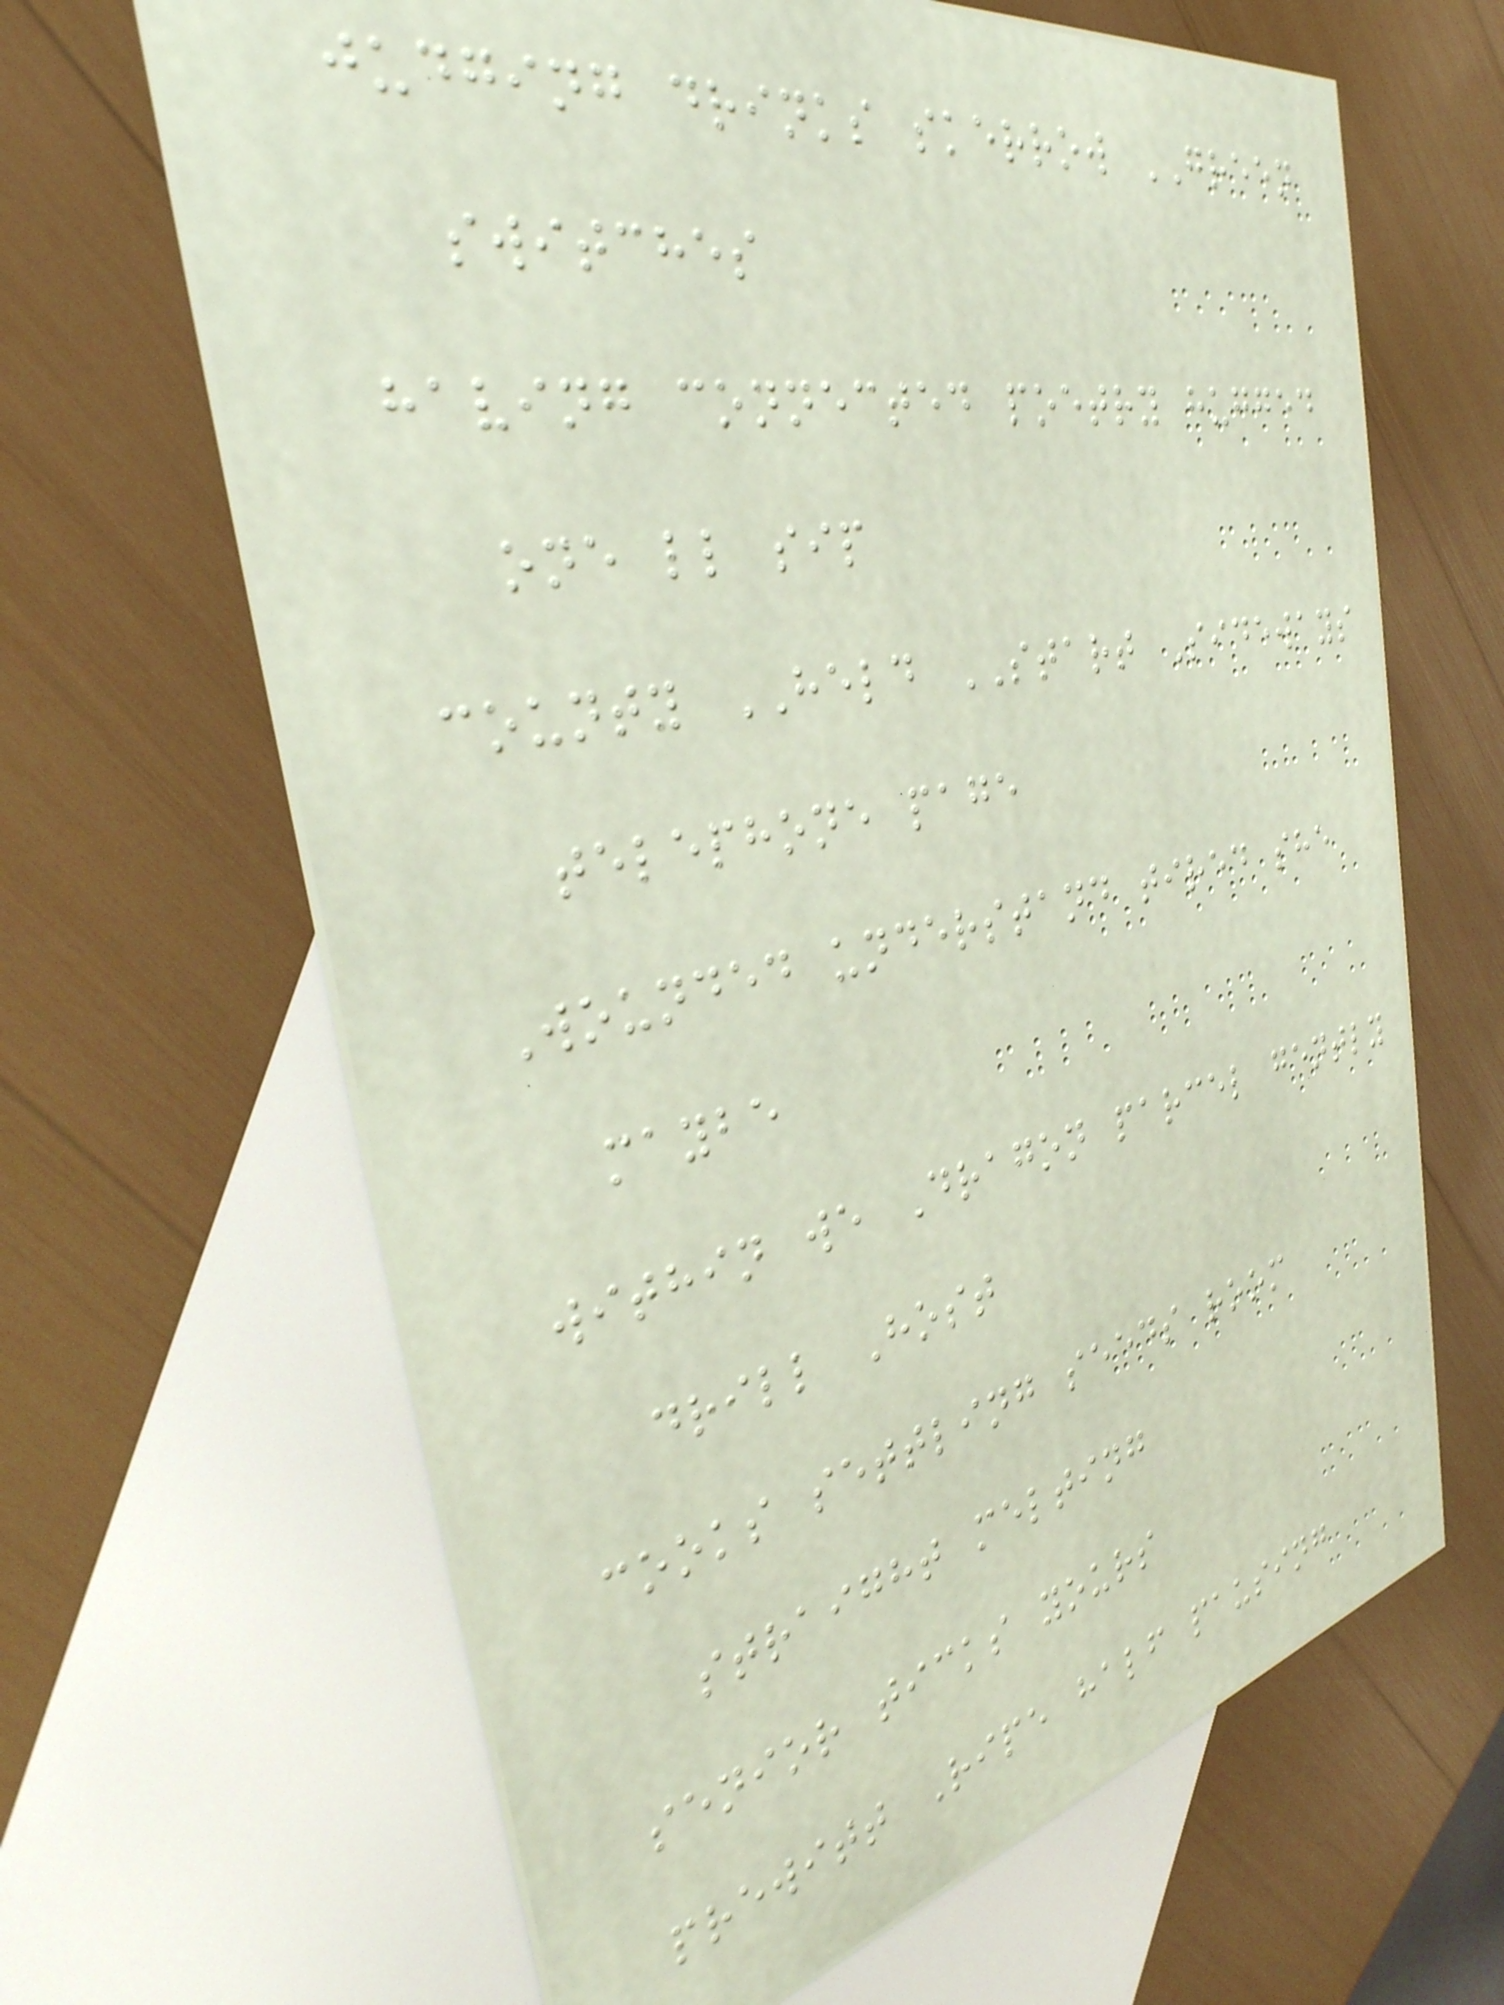judging drinks skerrow GREEN
switches
having connected poetry hugged
one ll sip
county HELD START Sideways
telephone page
Wounded understand tired she
maybe
within we Dragon parcel gently
drill Host
cooks settling seeds room
straight melting
senior ticks yours
prewitt Ripe half pausing
